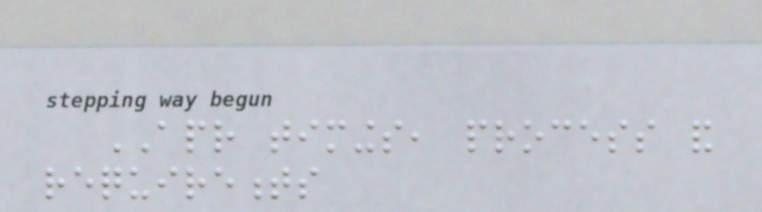APR timings, process and
requirements
